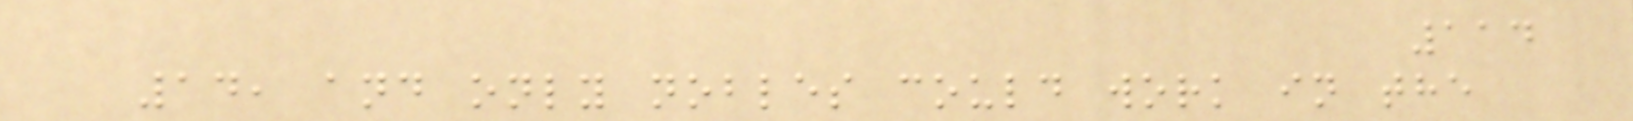114
14, and only nobles could work in the
